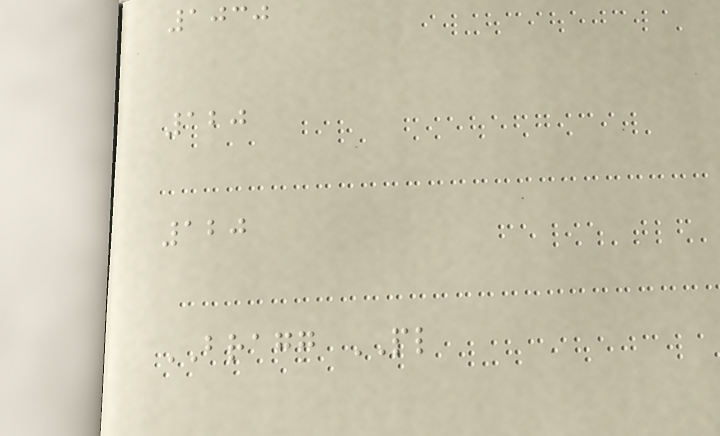1030
120
120
BRAGG PL
